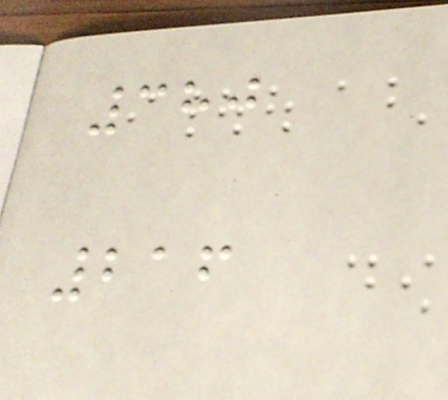380
216
